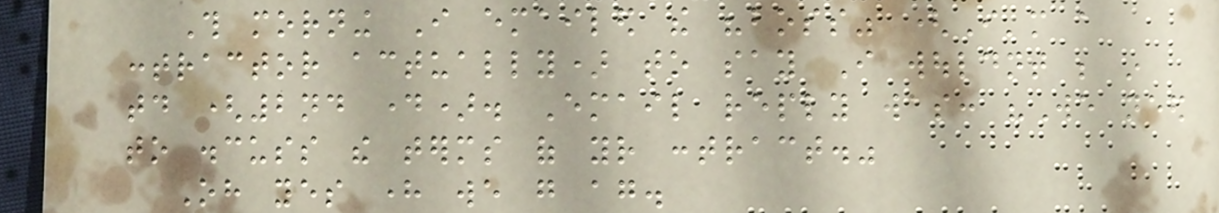This morning I emailed the "boss" (I'm a
contractor actually) to say I wouldnt be in
today (2nd day). Email reply was: "We need
to discuss the terms of your contract."
Oh yes here we go again.
